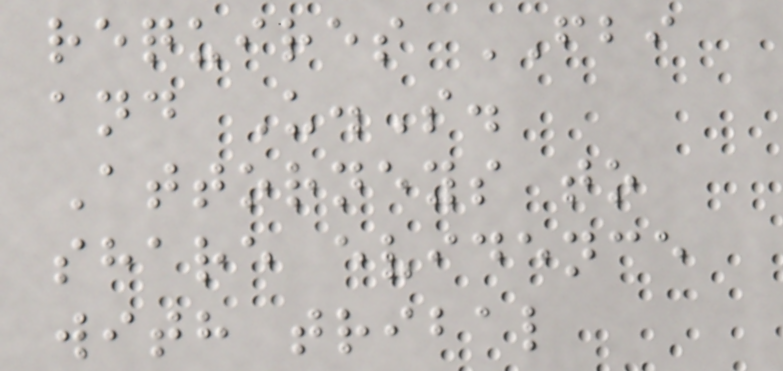requires FBI
and U.S.
Attorneys to
share evidence
with tribal
